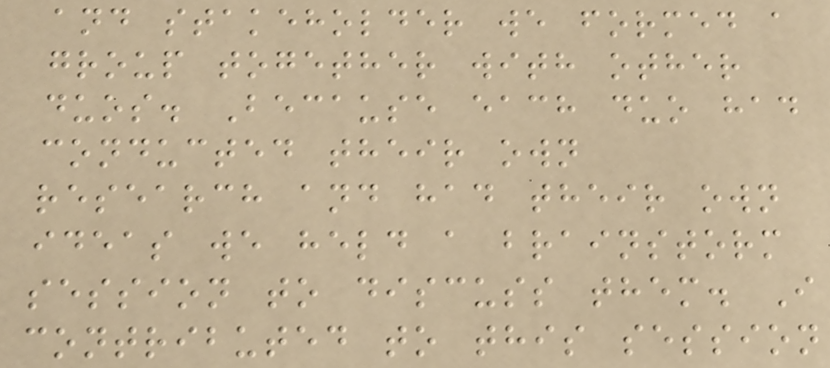and stakeholder we formed a
group together with other
duos. Because each duo had
conducted their own
research and had their own
ideas we held a brainstorm
session to discuss them. I
contributed to this session
